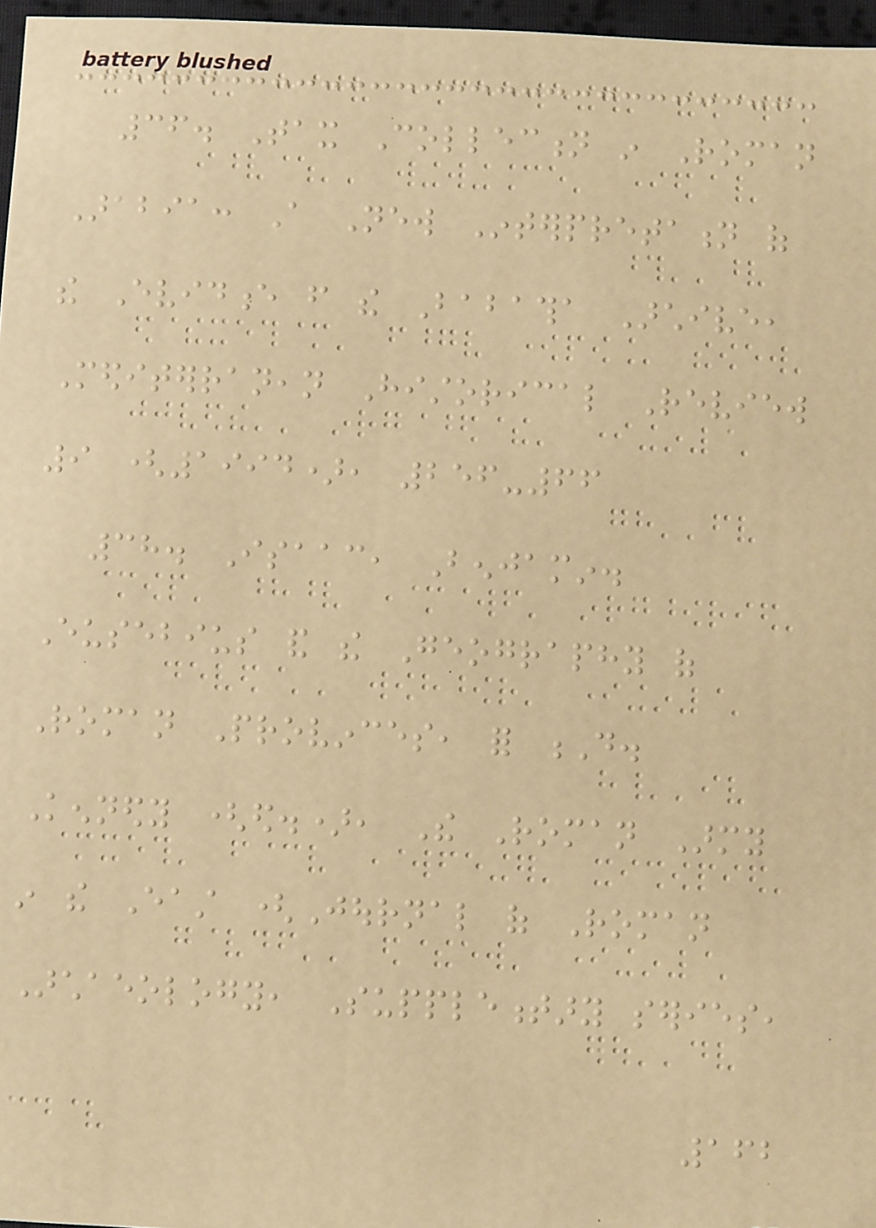36. Tax Collection in Roman
Arabia: A New Interpretation of
the Evidence from the Babatha Archive,
Mediterranean Historical Review
9 (1994), 256-66
38. Isaac, Benjamin.
Eusebius and the Geography of
Roman Provinces, for D.
Kennedy (ed.), The Roman Army
in the East (Journal of Roman
Archaeology, Supplementary series,
162
